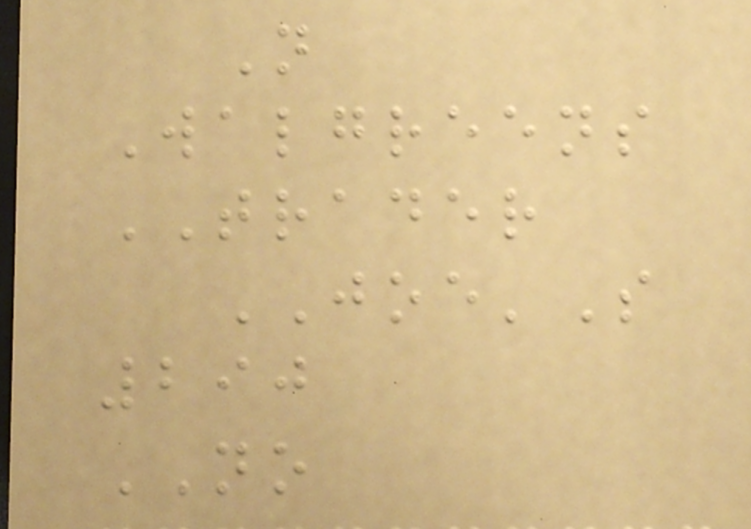N
Walgreens
TRADER
JOE'S
290
NO
